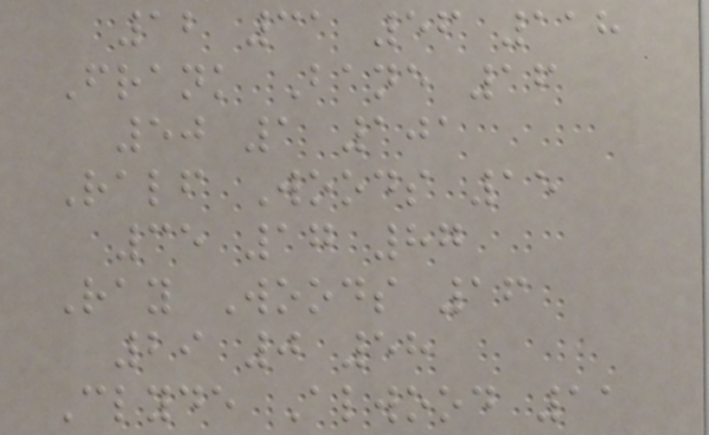12 31 56 118
Frank Bane 16
50 1 101
Ralf Woods 15
35 17 87
Ray Woods 16
29 0 58
Clyde Alwood 11
